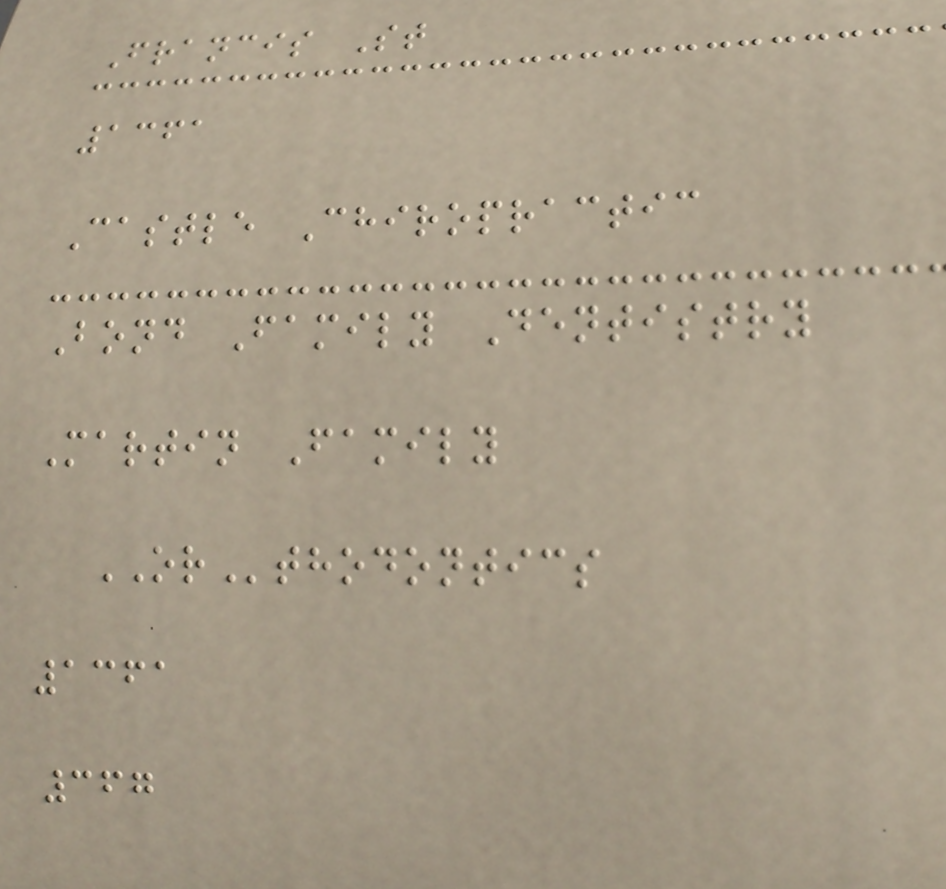Francis St
1361
Castle Chiropractic
Bond Family Dentistry
Martin Family
ORthodontics
1361
367
